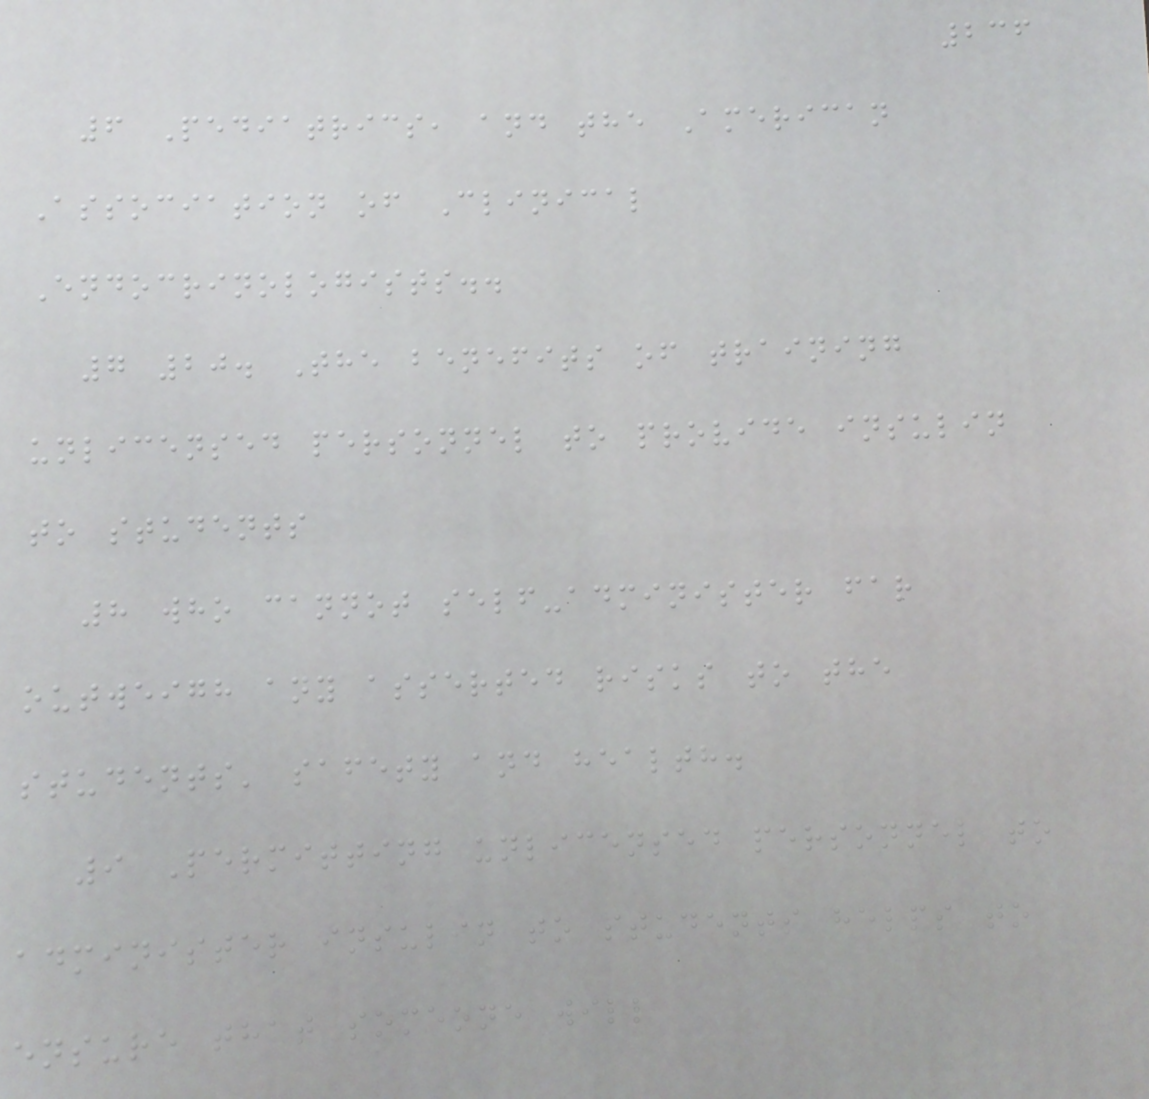236
6 Pediatrics, and the American
Association of Clinical
Endocrinologists..
7 20. The benefits of training
unlicensed personnel to provide insulin
to students
8 who cannot self-administer far
outweigh any asserted risks to the
students' safety and health.
9 Permitting unlicensed personnel to
administer insulin to students helps to
ensure that someone will
